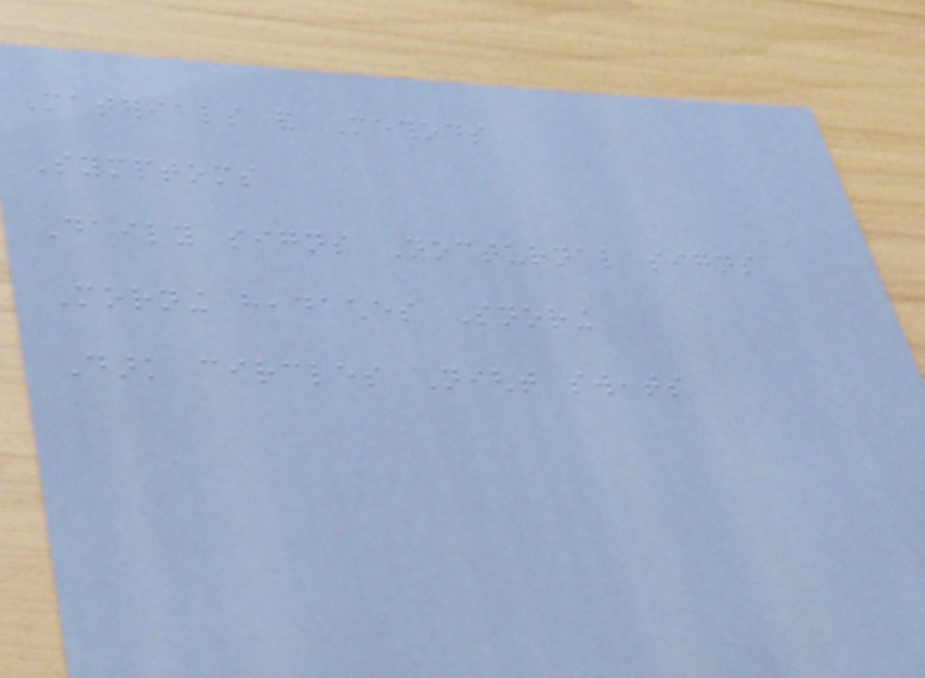Materials and Methods
Symptoms
Daily signs Nocturnal signs
Morning headaches Snoring
Dark circles Night sweats
